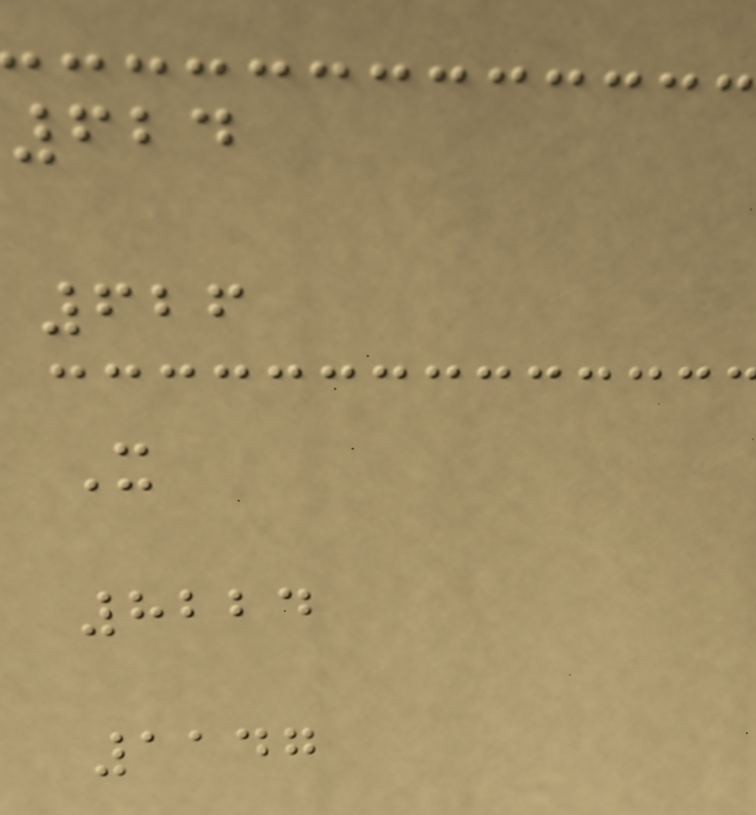624
626
X
8224
1147
